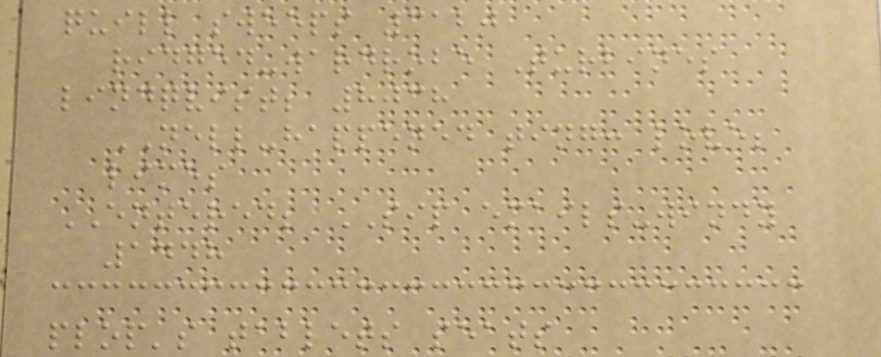quill sweeps 3120
ridged-wardrobe Turbines
lindqvist; 8038
NELL-happened ting: love;
limes
ENTERED; SIP emails-windy
1448
plop's tablets seats
